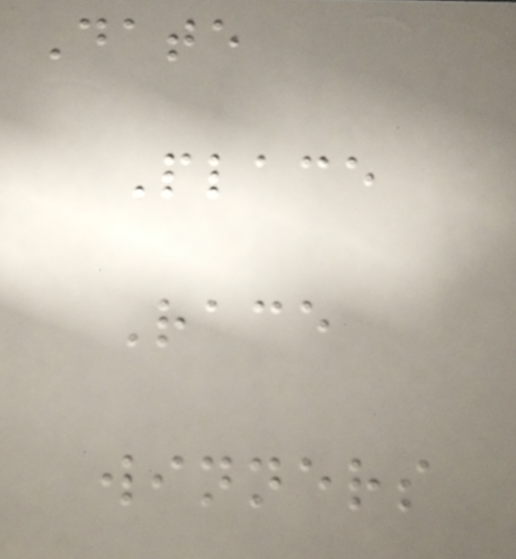Date
Place
Race
winners
